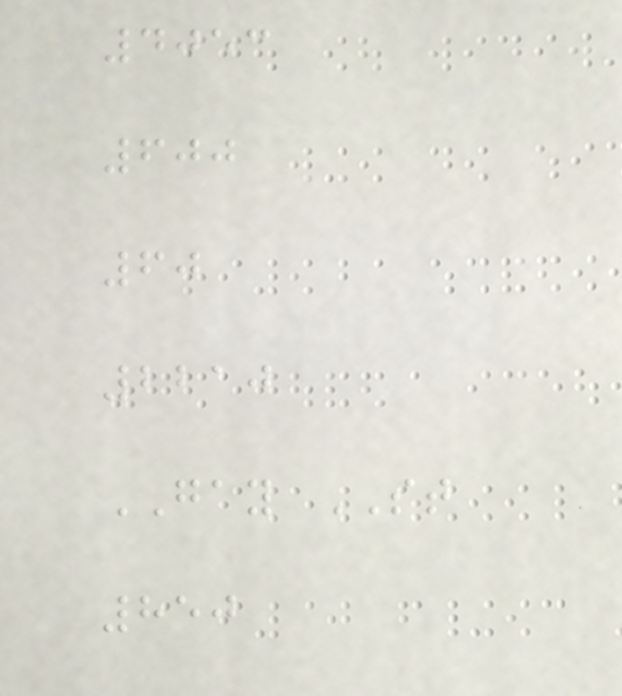4053
600
60
2210
GAY ST
850
